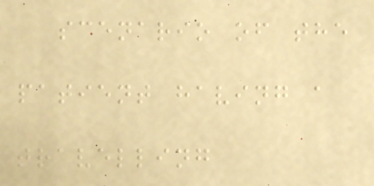scenario of the
patient having a
travelling
